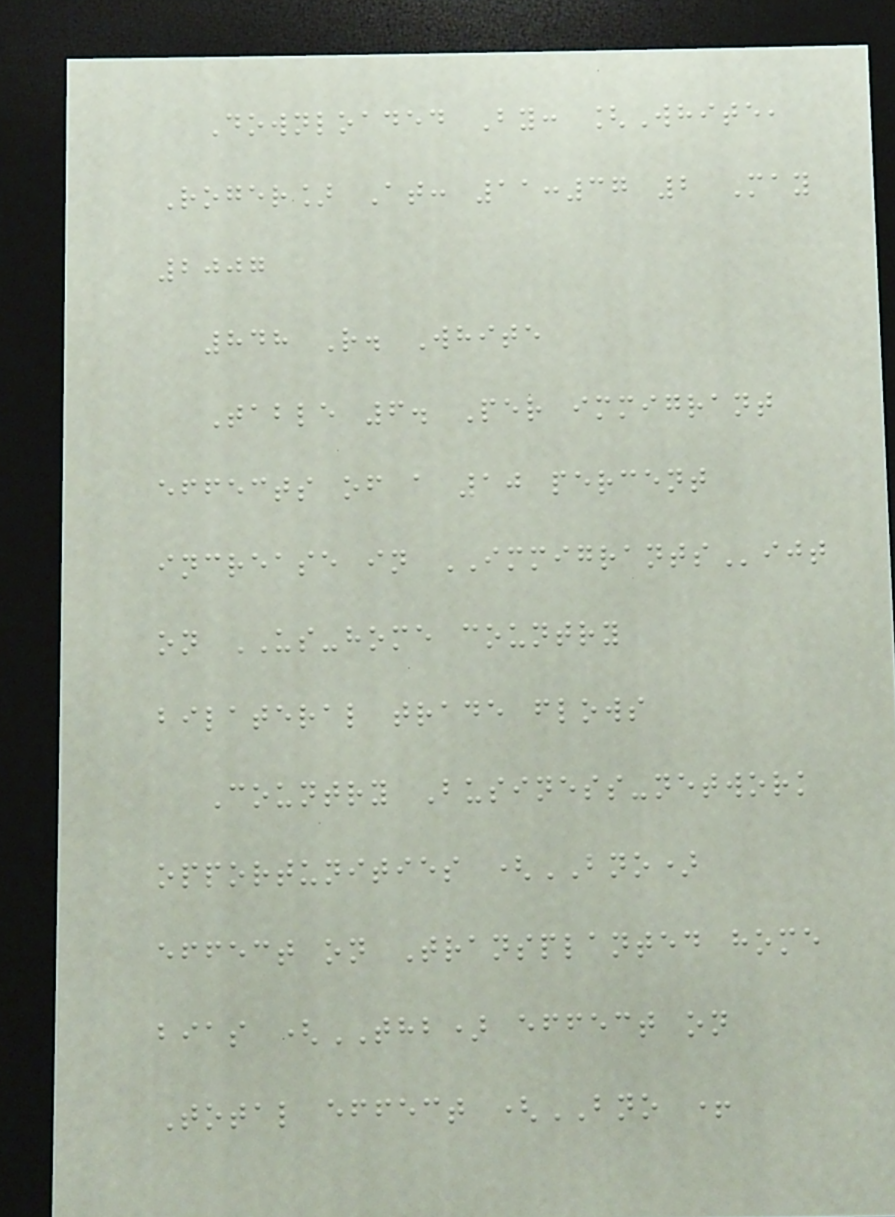Downloaded By: [White,
Roger] At: 11:37 2 May
2007
848 R. White
Table 6. Per immigrant
effects of a 10 percent
increase in IMMIGRANTSijt
on US-home country
bilateral trade flows
Country Business-network
opportunities (BNO)
effect on Transplanted home
bias (THB) effect on
Total effect (BNO +
